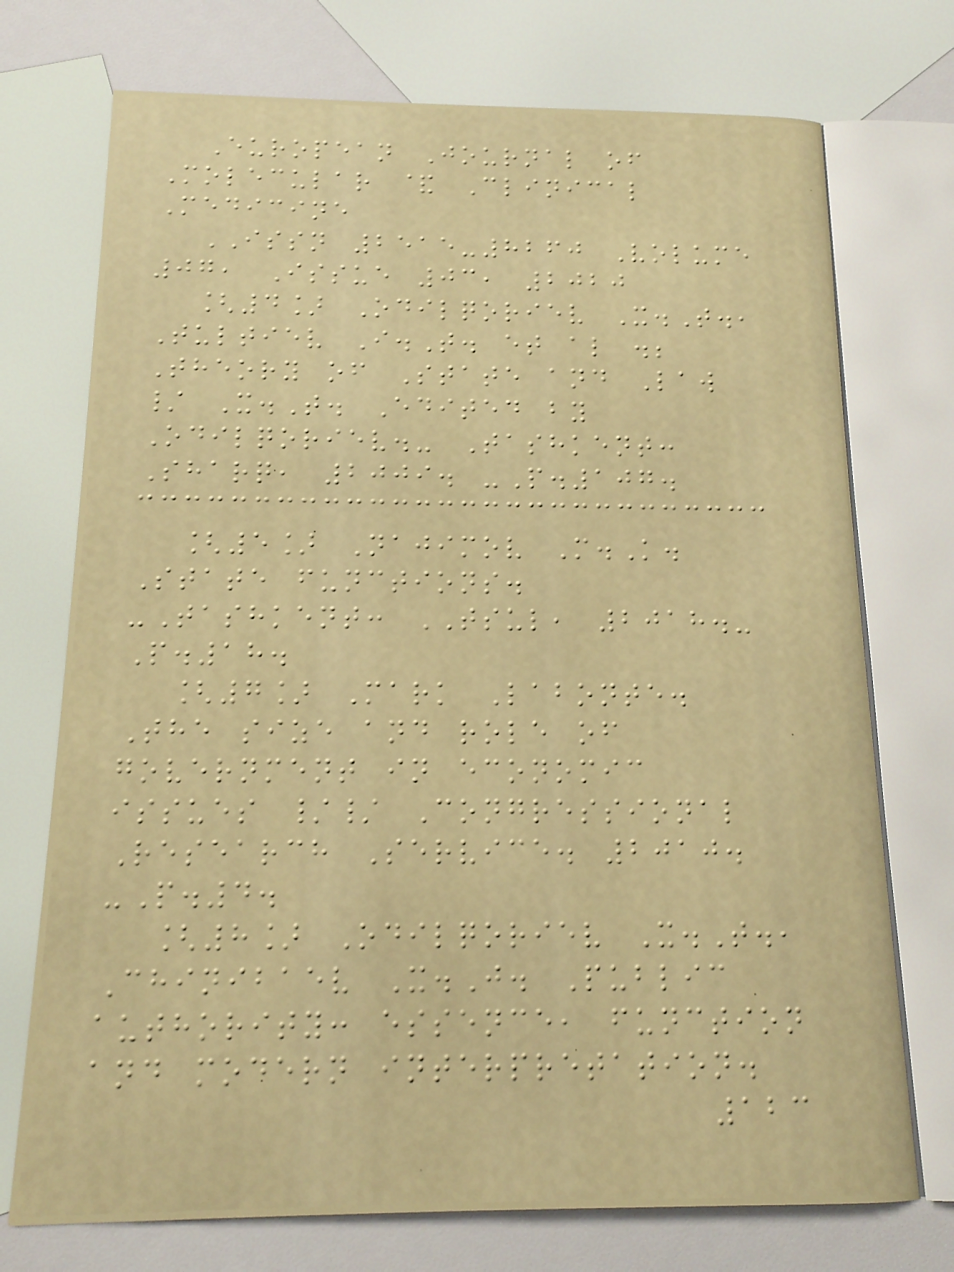European Journal of
Molecular & Clinical
Medicine
ISSN 2515-8260 Volume
07, Issue 03, 2020
[4] Odilqoriev X.T.,
Tultiev I.T. et al .;
Theory of State and Law
/ X.T. Edited by
Odilqoriev.- Tashkent:
Sharq, 2009. -P.107.
[5] Najimov M.K.
State functions.
-Tashkent: TSUL, 2018.-
P.18.
[7] Mark Labonte.
The size and role of
government in economic
issues // Congressional
Research Service. 2010.
-P.4.
[8] Odilqoriev X.T.,
Chinibaev X.J. Public
authority: essence, function
and modern interpretation.
123
